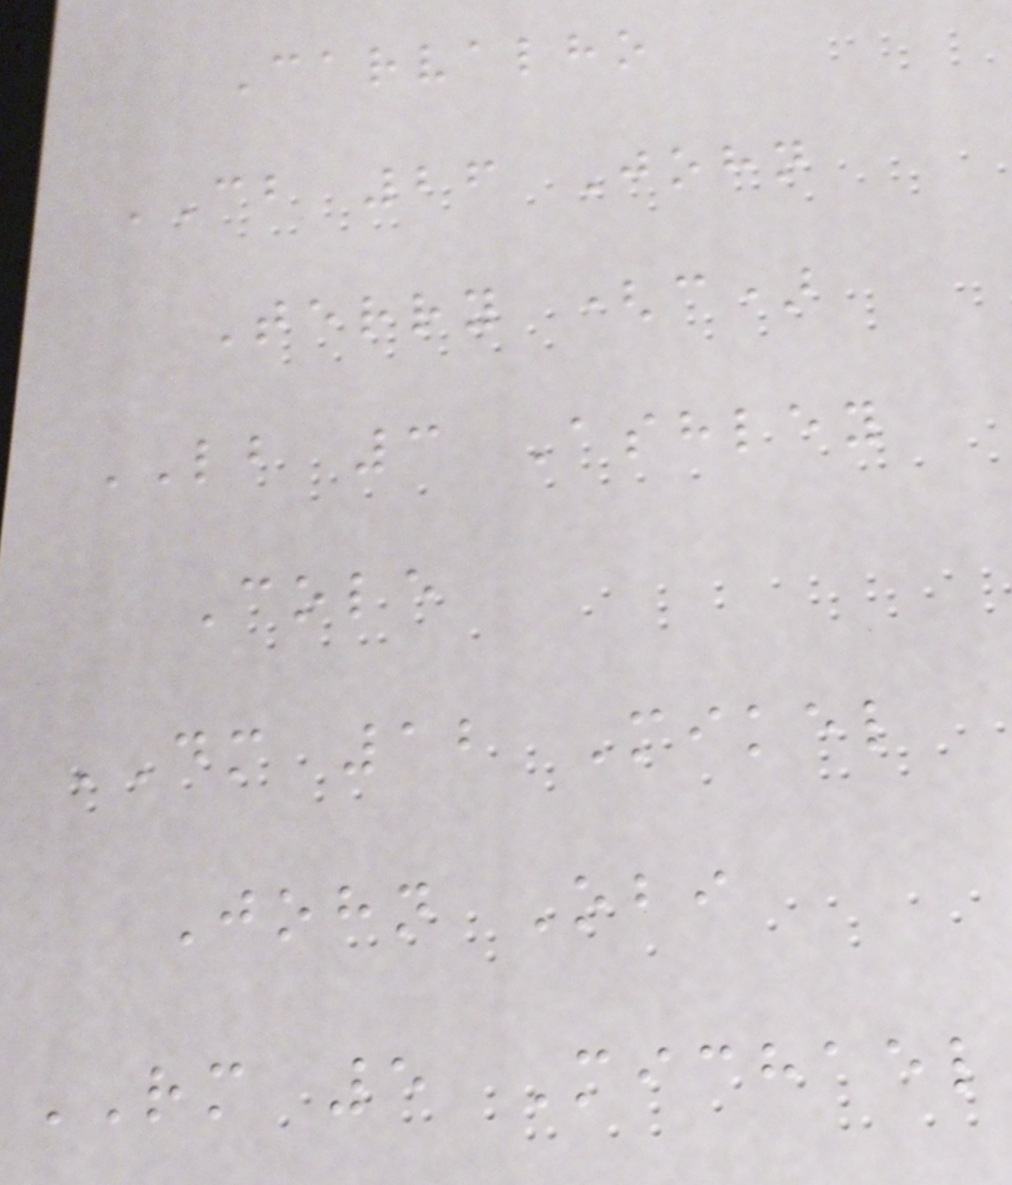Carvalho
CB 26 John
Terry (c)
LB 3 Ashley
Cole
DM 12 Mikel
John Obi
RM 5 Michael
